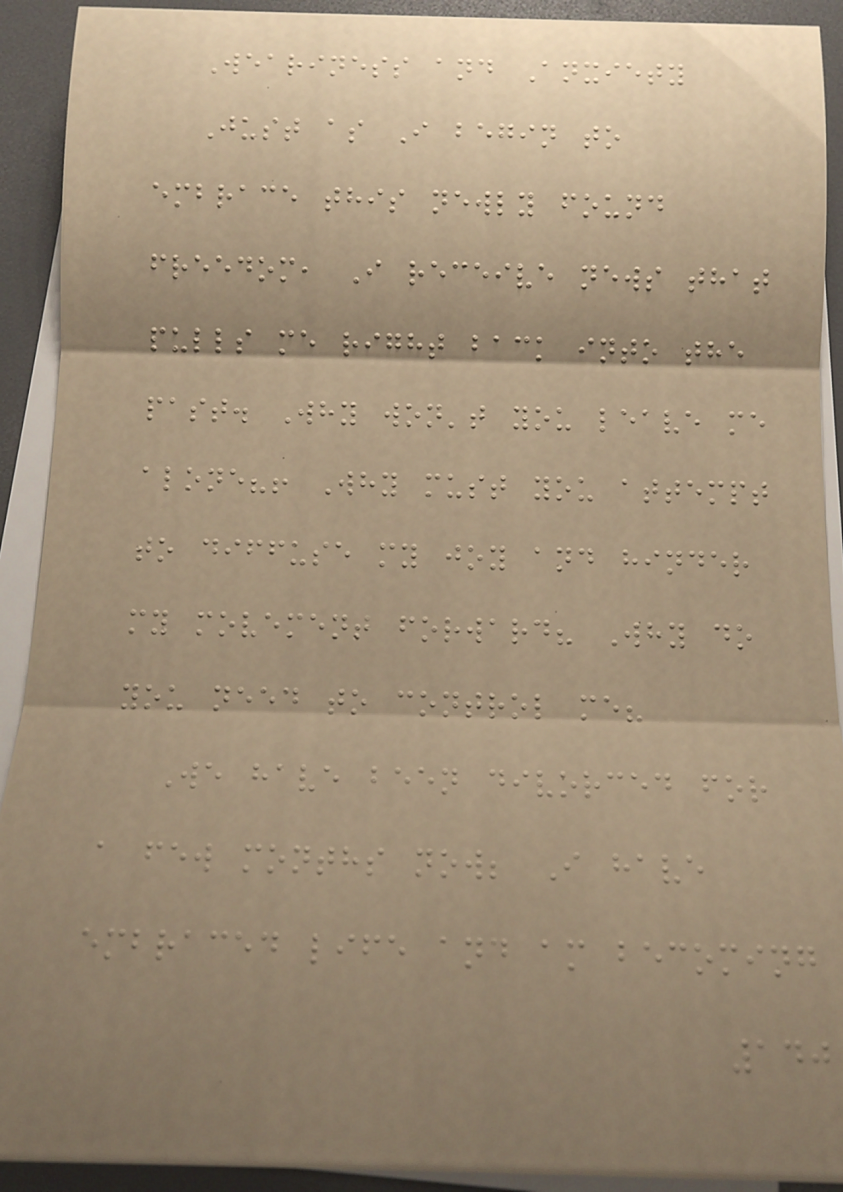Weariness and Anxiety
Just as I begin to
embrace this newly found
freedom, I receive news that
pulls me right back into the
past. Why won't you leave me
alone?! Why must you attempt
to diffuse my joy and hinder
my movement forward? Why do
you need to control me?
We have been divorced for
a few months now; I have
embraced life and am becoming
140
